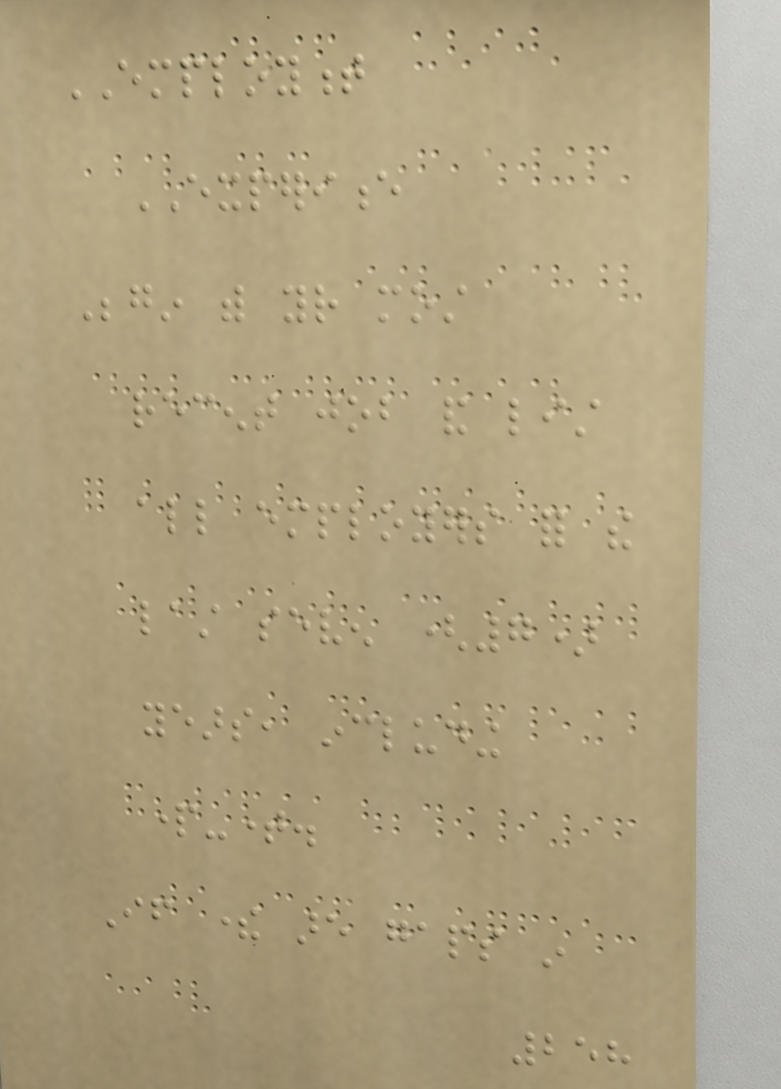EMPLOYMENT
EXPERIENCE
Begin with your most
recent job and list
all employers for the
last seven (7)
years, including
part-time.
If there are gaps in
258
